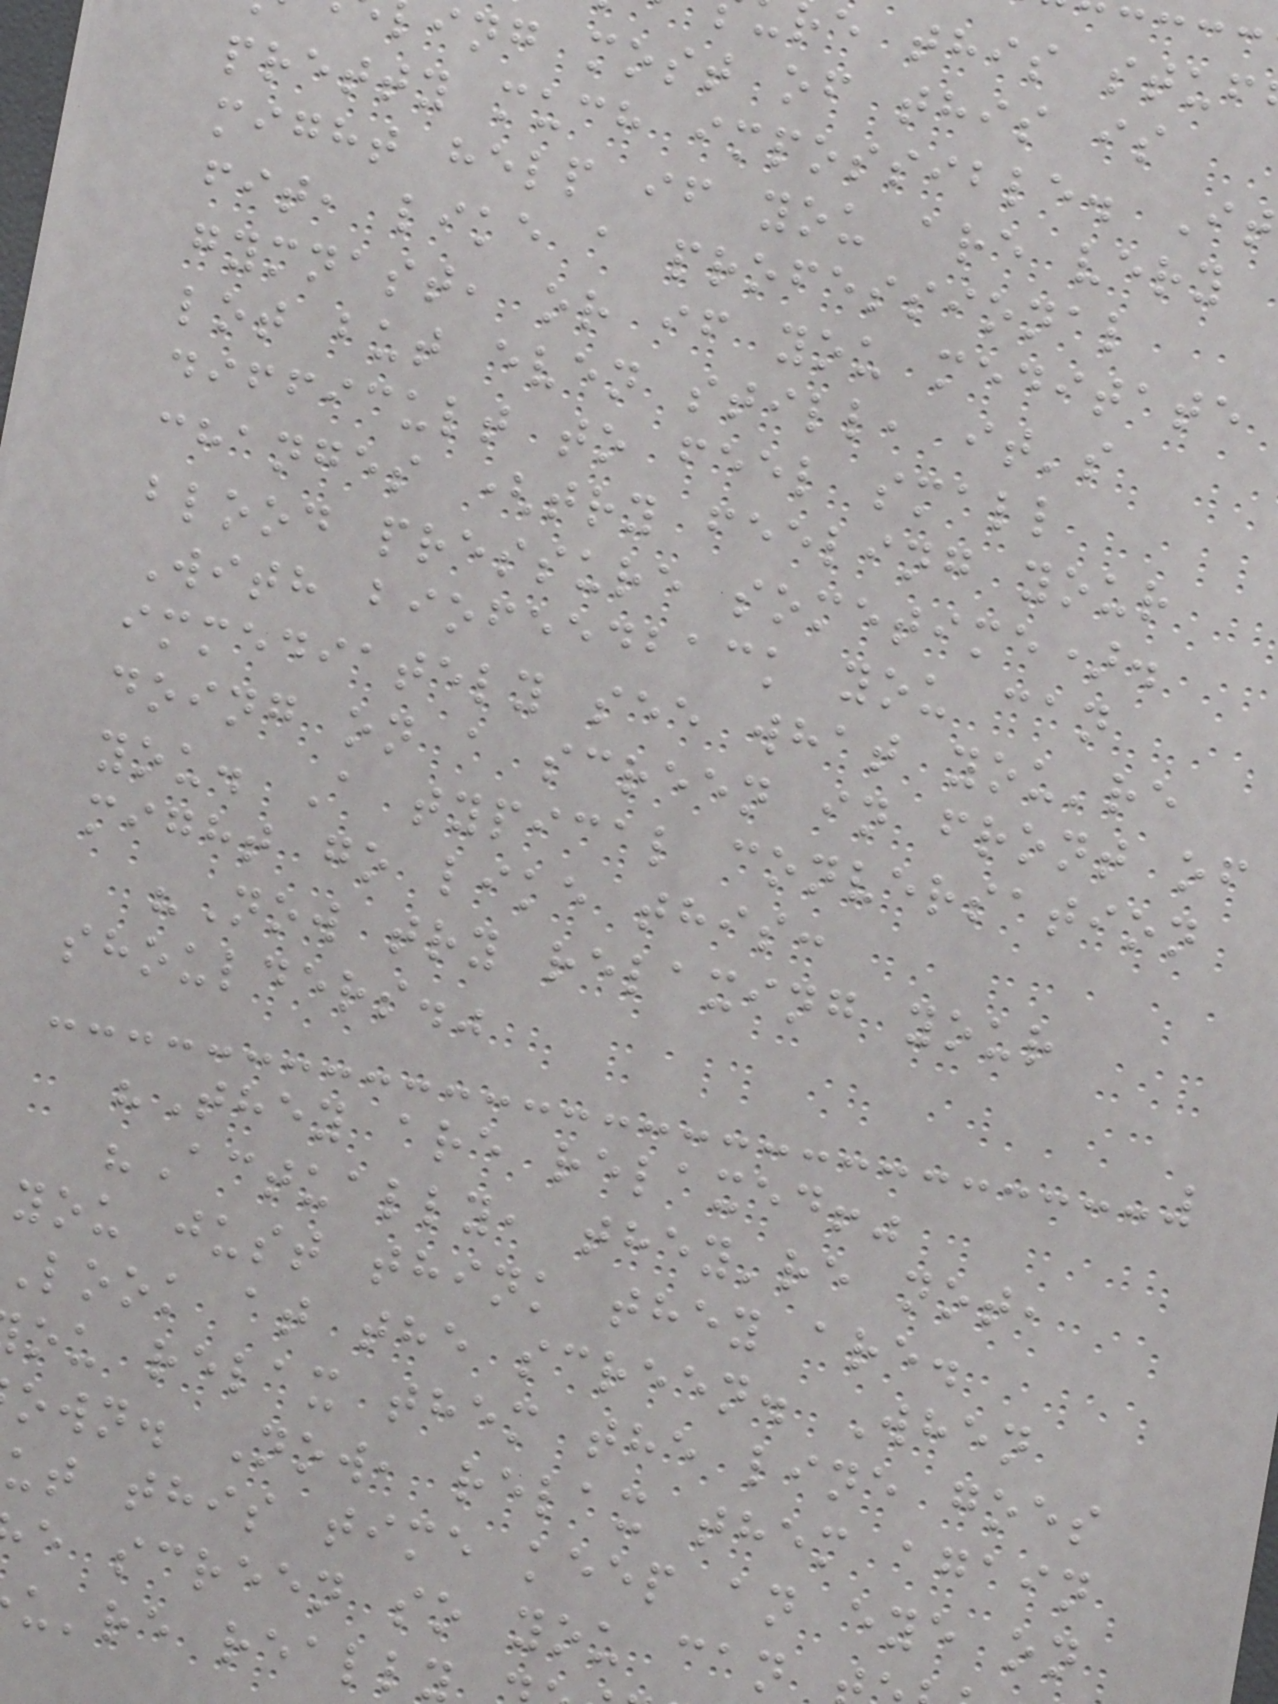re this stuf
ing most of this is
pretty much impossible. It
might help if you are very
fit, like a professional
gymnast, or if you meditate
lot but even still, it's
difficult to feel small
changes (try feeling your
blood pressure sometime).
With biofeedback you can
immediately see what you're
doing on a screen in front of
you. A typical conversation
might go like this:
"Now try relaxing your
shoulders."
"They are relaxed!"
"Actually, they're not,
you just think they are.
Look at the screen. When
ou relax them the line goes
own. Now, relax them again
ut this time keep an eye on
e screen so you can
u're really
